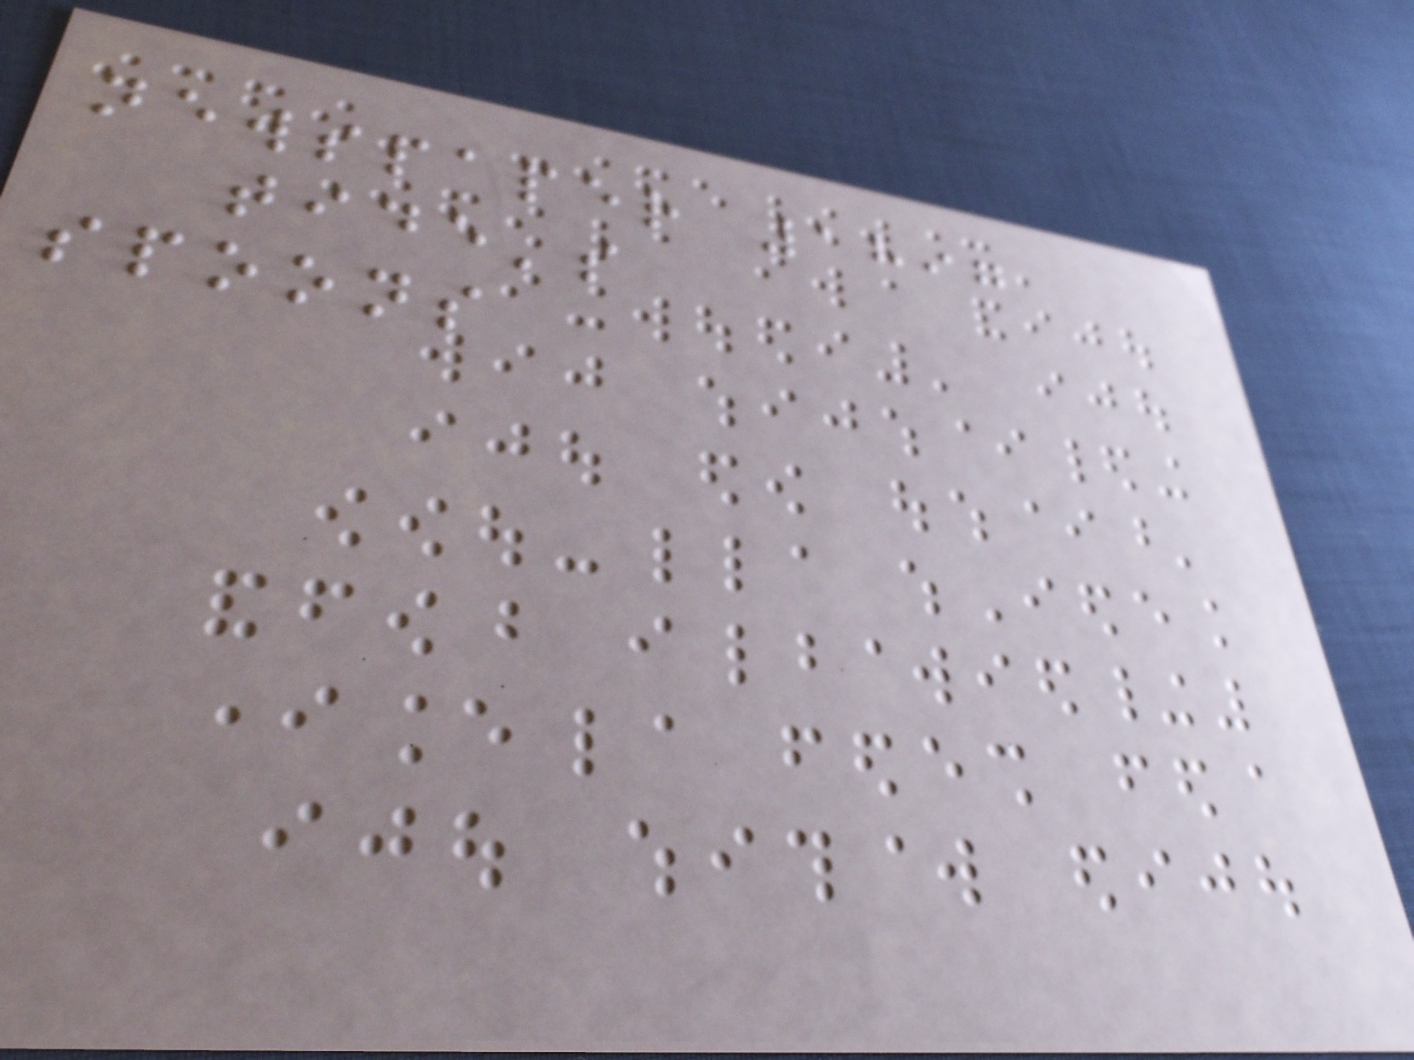newspaper 1897
tide's
spoons
